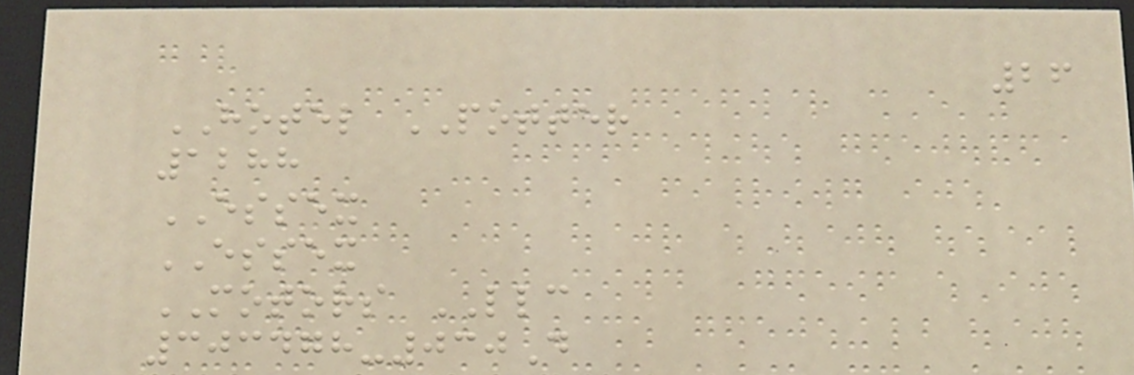26
HOTEL POTTER
1288
ESSEX
ESSEX
MOTORS LLC
303478-030D
